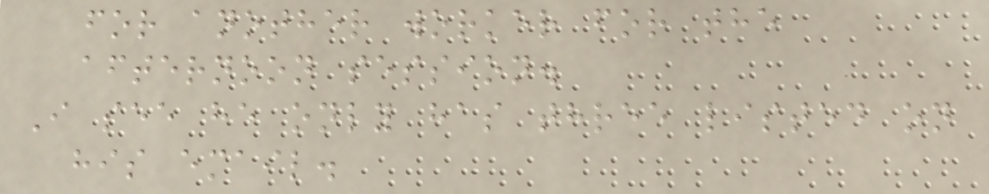for another worker for the
afternoon session.
I see he only has three listed on
his email.
